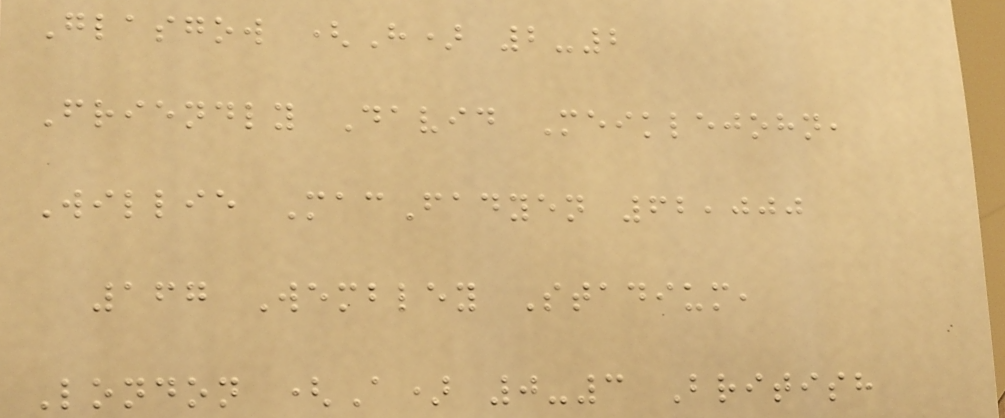Glasgow (H) 2-2
Friendly David Meiklejohn,
Willie MacFadyen 62,000
167 Wembley Stadium,
London (A) 0-3 British
